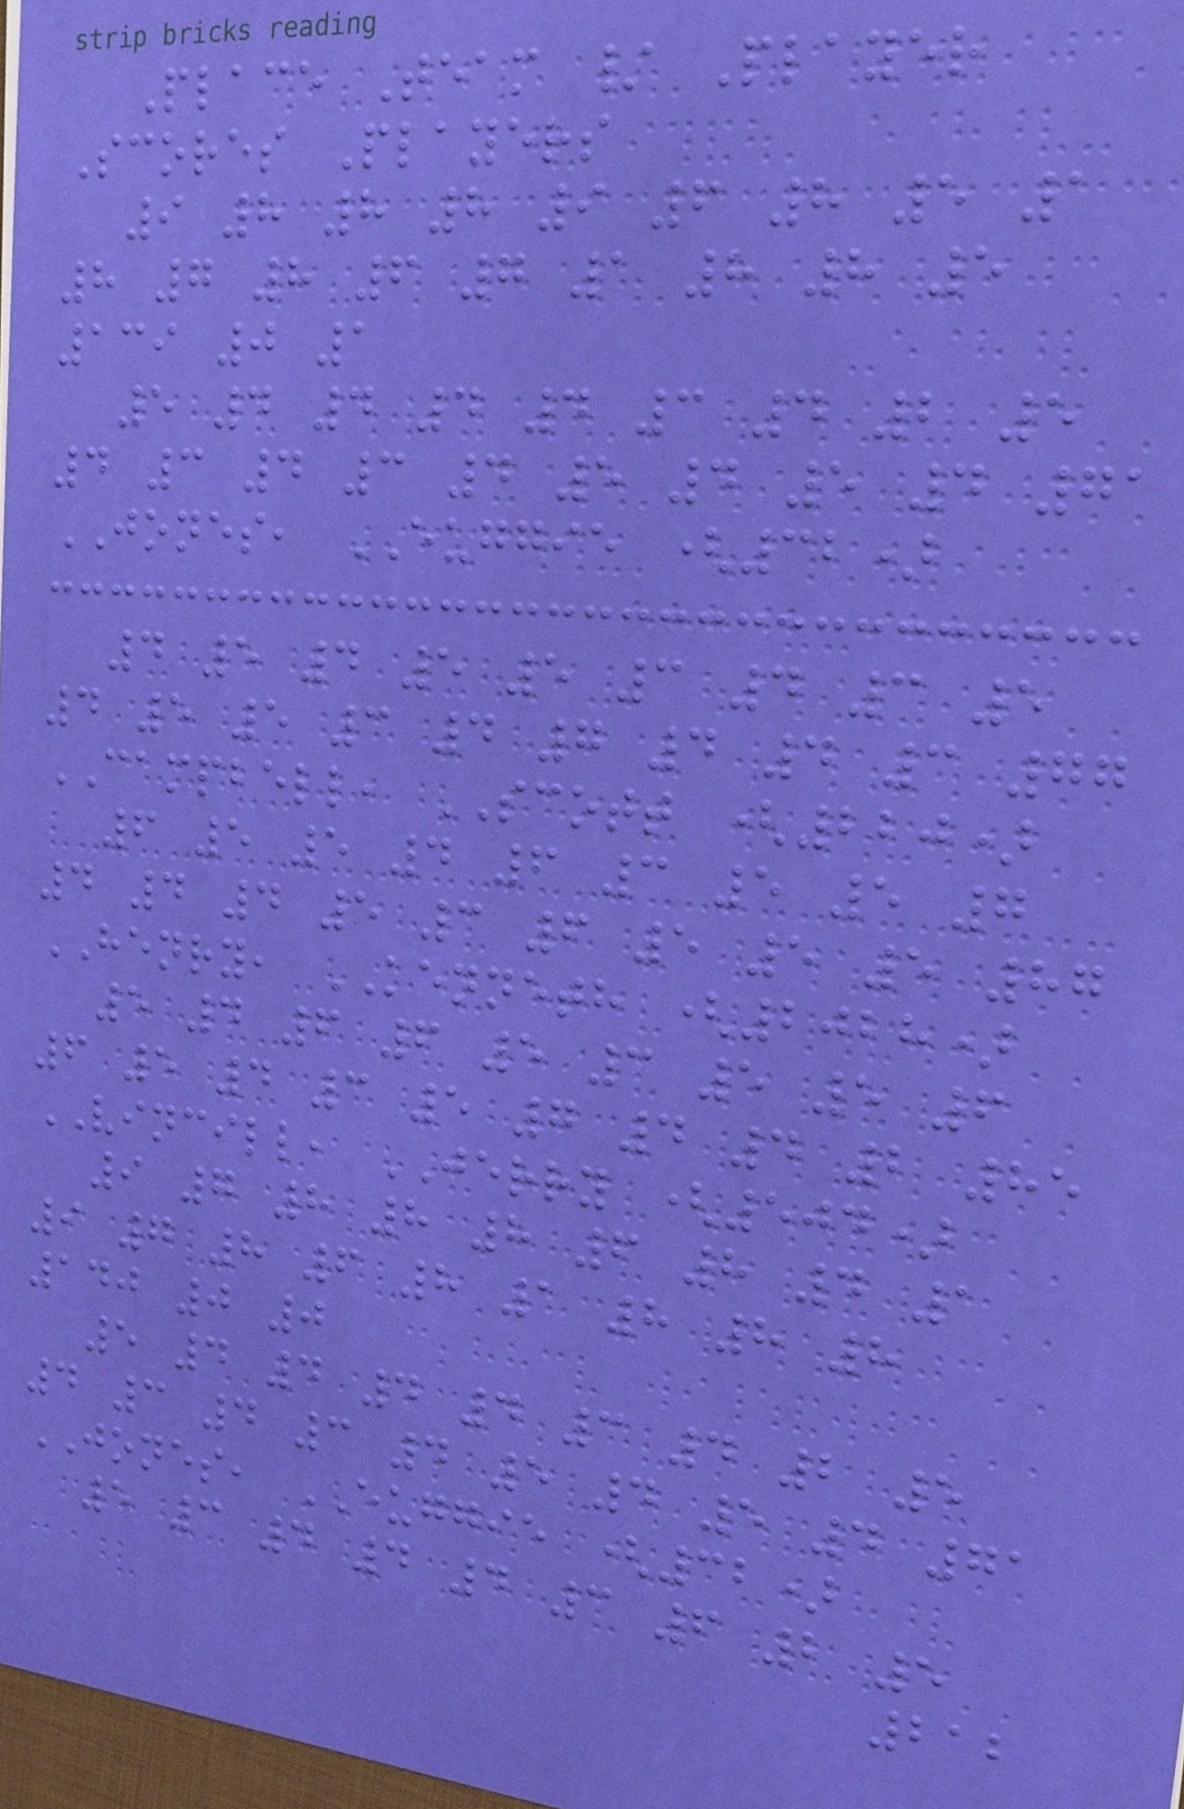Place Team / Player
Scores Players
9 8 8 8 9 6 8 5 1
8 7 8 6 7 1 8 8 5
139 0 1
5 4 4 4 4 3 4 2 5
4 3 4 3 4 5 4 5 4 71
JONES, EUGGIE (32)
4 5 4 5 5 3 4 3 5
4 5 5 3 4 7 4 4 3 77
CAMPBELL, SCOTT (220)
6 5 5 4 6 3 5 5 7
4 4 4 5 3 6 5 5 5 87
HENRY, KENNETH (2028)
5 4 6 6 5 3 5 5 6
6 5 4 3 5 7 4 4 2 85
VINCILL, JERRY (504)
9 7 8 8 8 6 8 4 1
9 7 8 6 8 1 8 8 8
140 0 0
5 4 4 4 4 3 4 2 5
4 3 4 3 4 5 4 5 4 71
JONES, EUGGIE (32)
5 3 4 4 4 3 6 2 5
212
